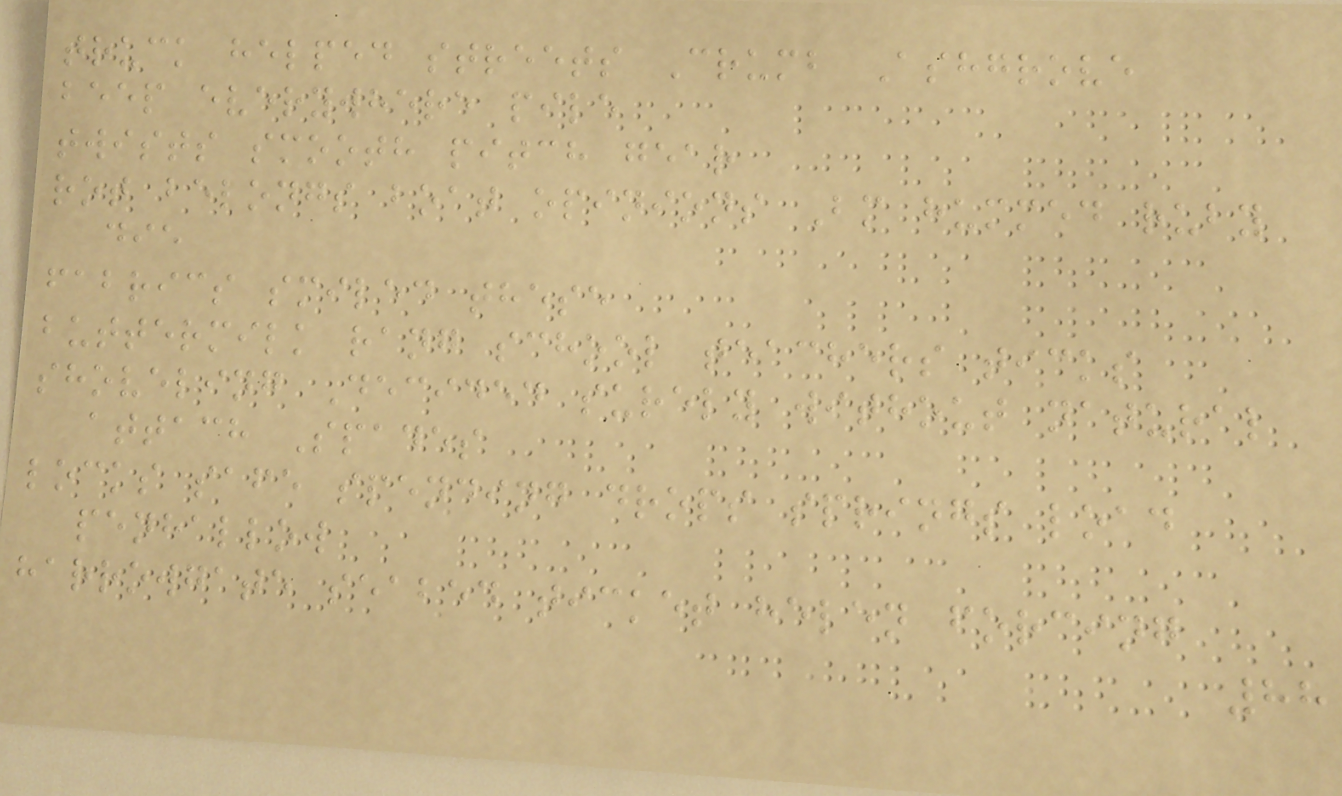truck helped streets Crumb Ashgrove
beep everywhere pile
twists smooth pitch gear
rot belongs boat opinions Bm hummed ruby
die
fabrics smiled these
buttermilk rang school teachers ticks
shoveling Decided surely without natural
attach Spades
locks safe spending drops springs load
penhallow
harrowgate seabed ticket helen forcing
88
